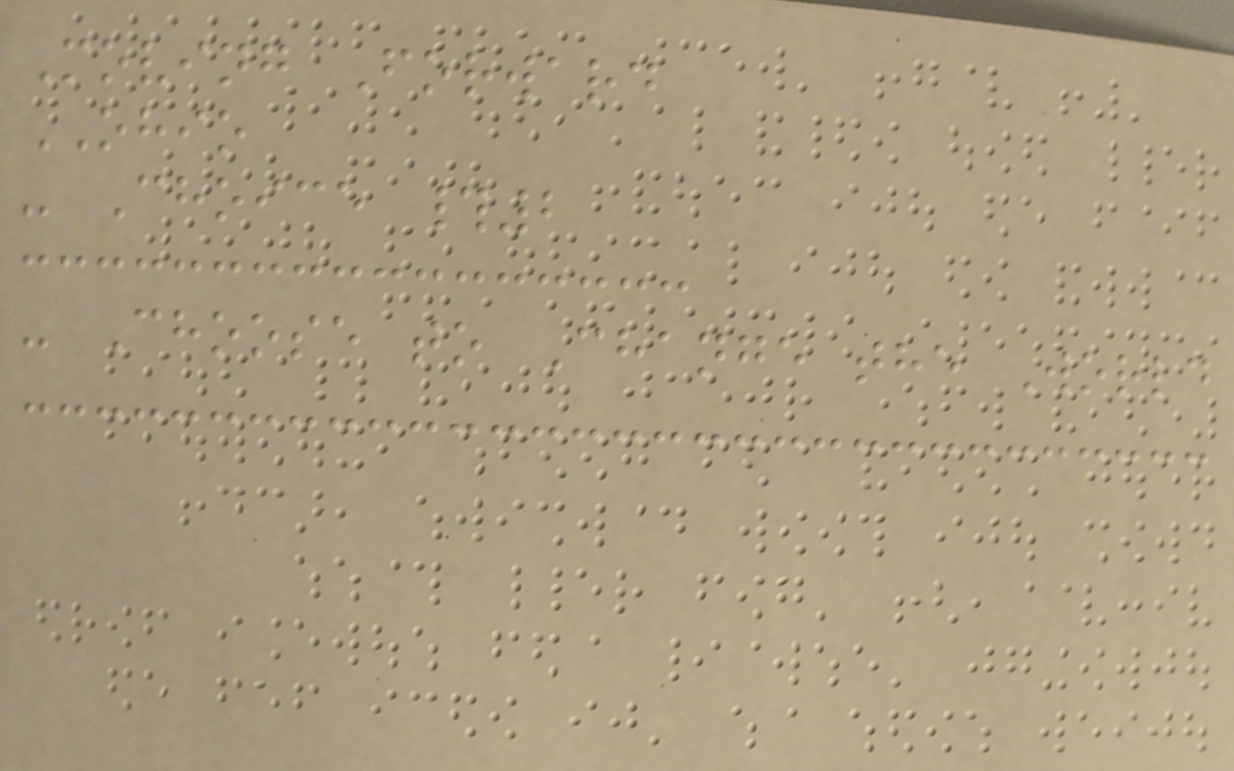Moving Forward
OHIO
- Choice #2
- Choose to Change the World
